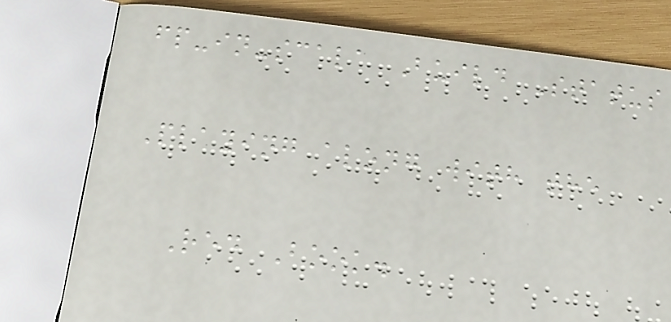fp-in-scala Build Status
Playing along with the
Red Book.
